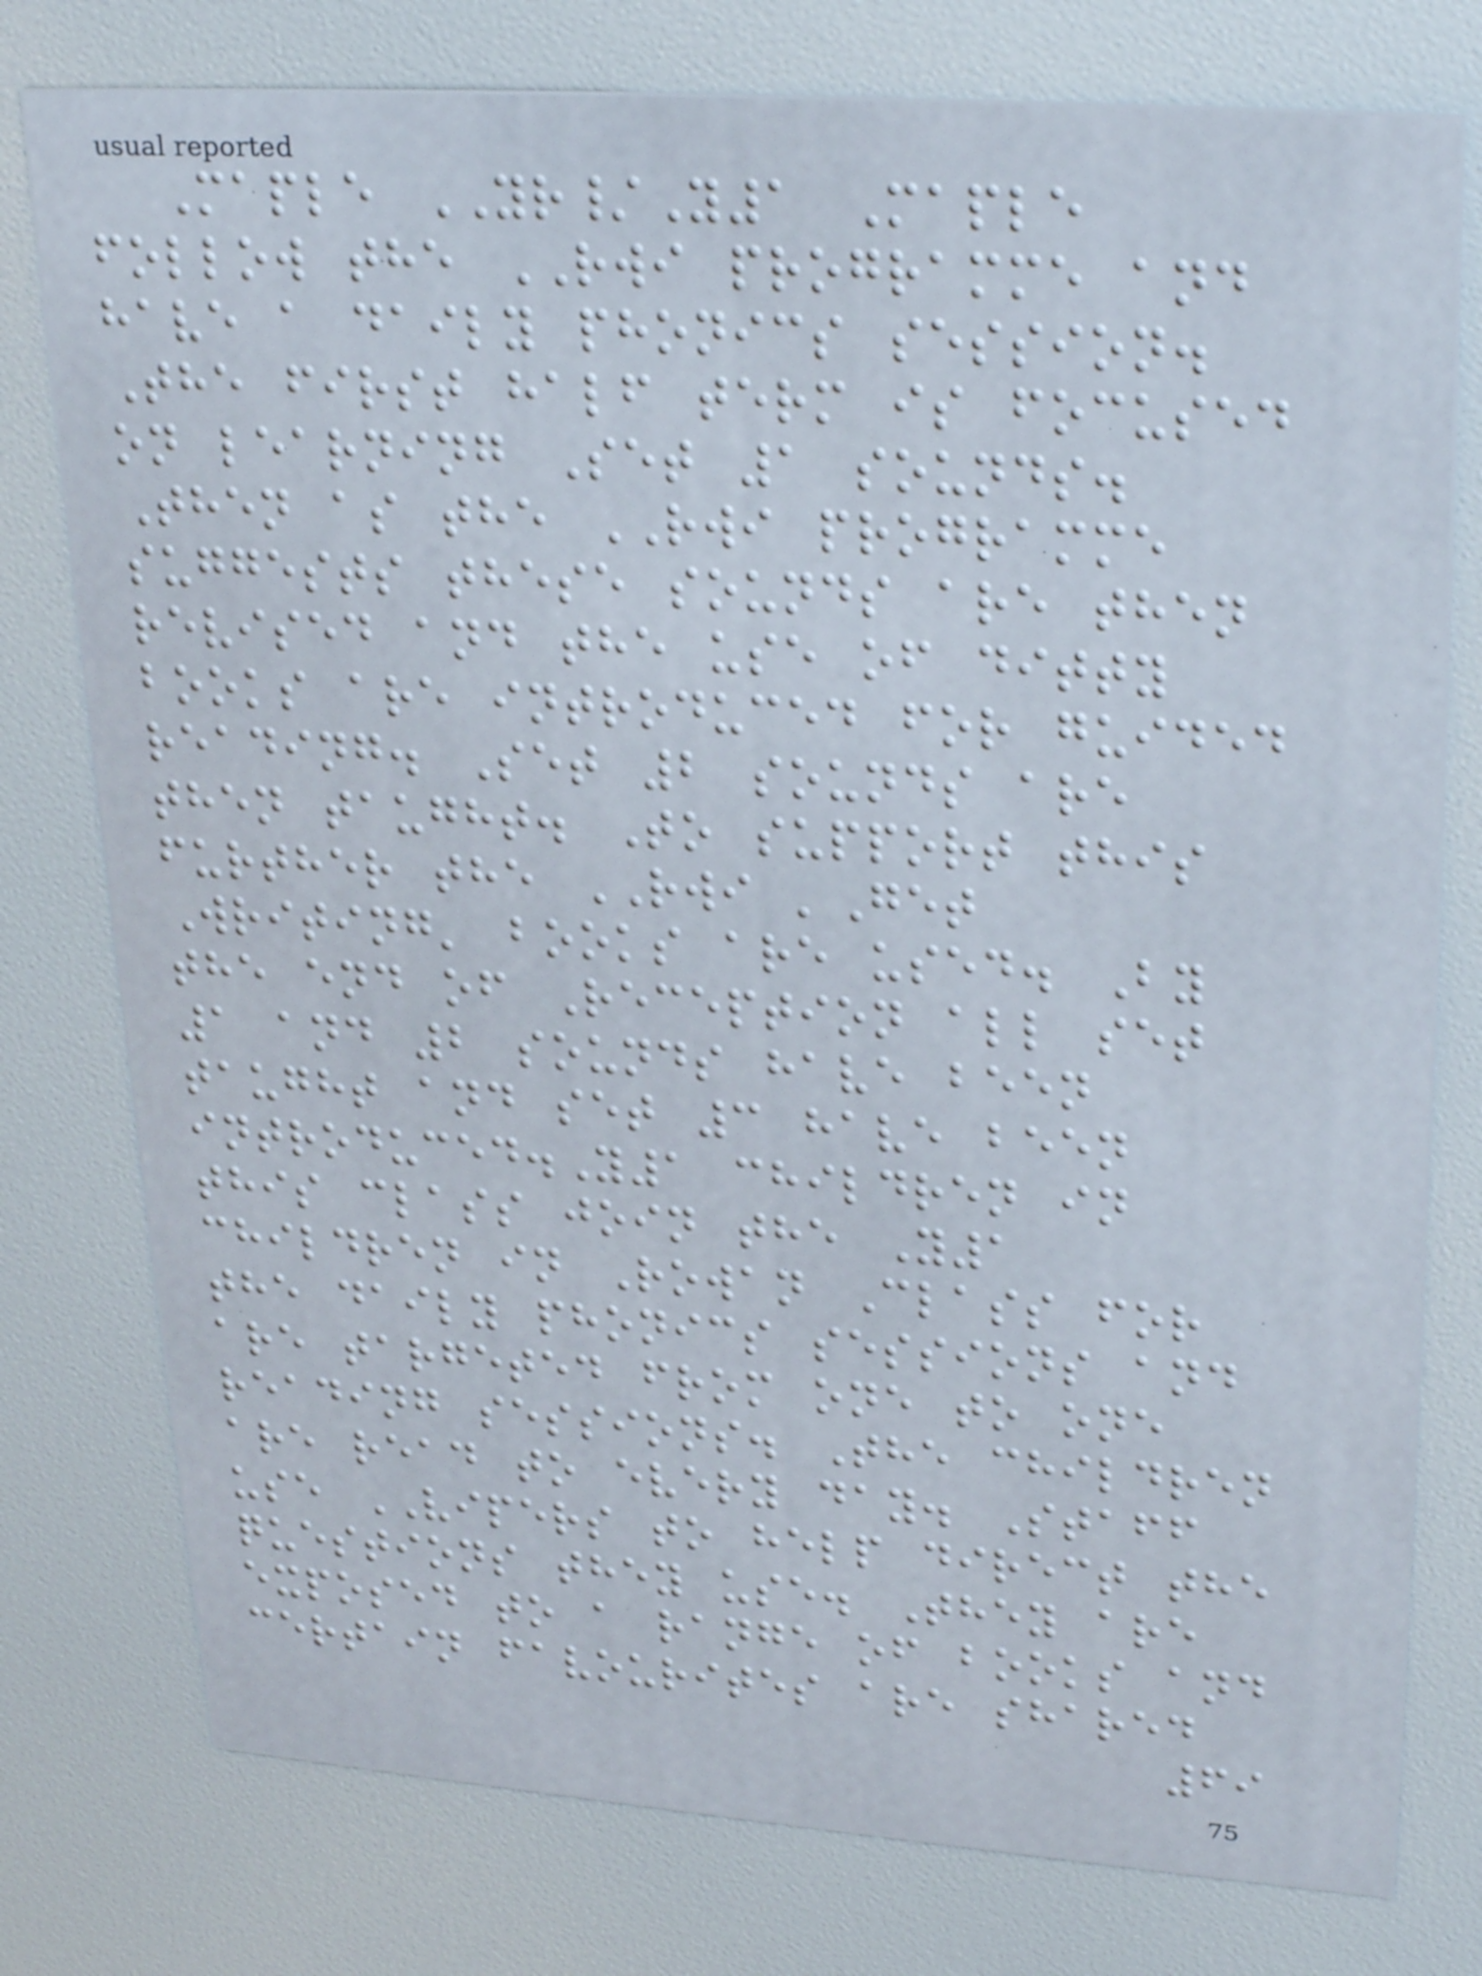Maple YR/Y1 Maple
follow the RWI programme and
have a daily phonics session.
The first half term is focused
on learning Set 1 sounds.
Then as the RWI programme
suggests these sounds are then
revised and the use of ditty
books are introduced for guided
reading. Set 2 sounds are
then taught. To support this
further the RWI 'Get
Writing' books are used. By
the end of Reception all set
1 and 2 sounds have been
taught and set 3 have been
introduced.Y1 children in
this class join the Y1
children in Rowan Class for
the daily phonics sessions and
are targeted from one to one
reading sessions. The children
are read to every day. Staff
use VIPERS to help direct the
questions they use. They are
exposed to a range of books and
certain favourites are shared
69
